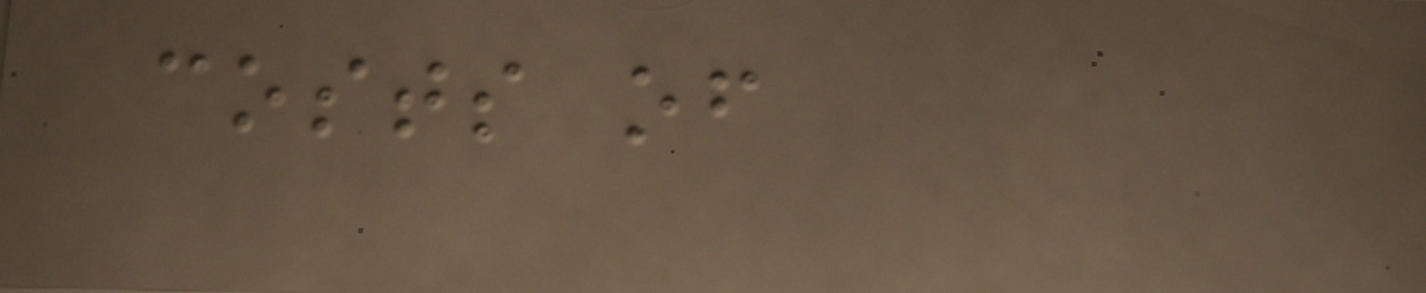costs of
